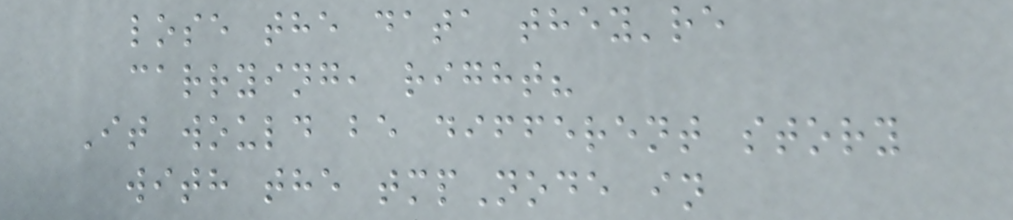lose the data they're
carrying, right?
It would be different story
with the tmpNode in
